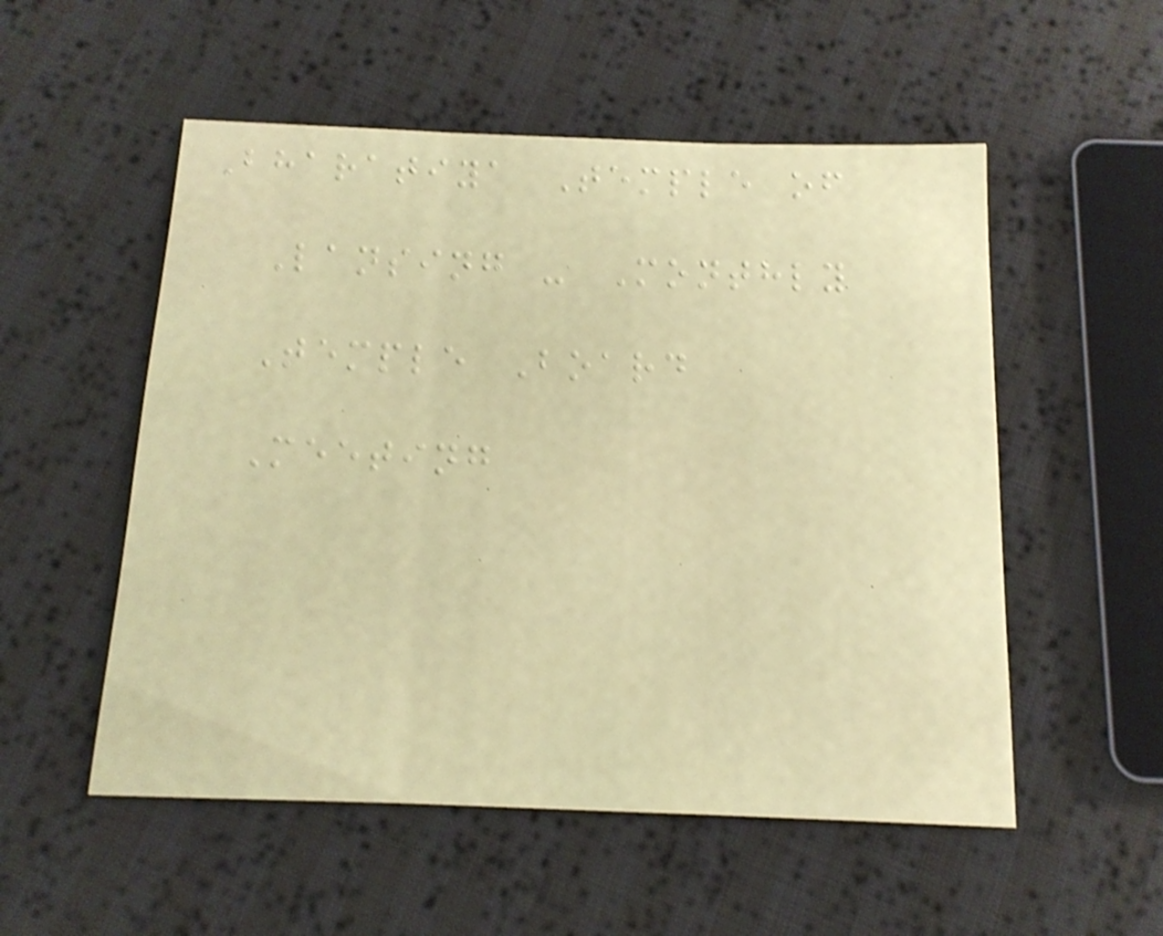Bharatiya Temple of
Lansing - Monthly
Temple Board
Meeting
